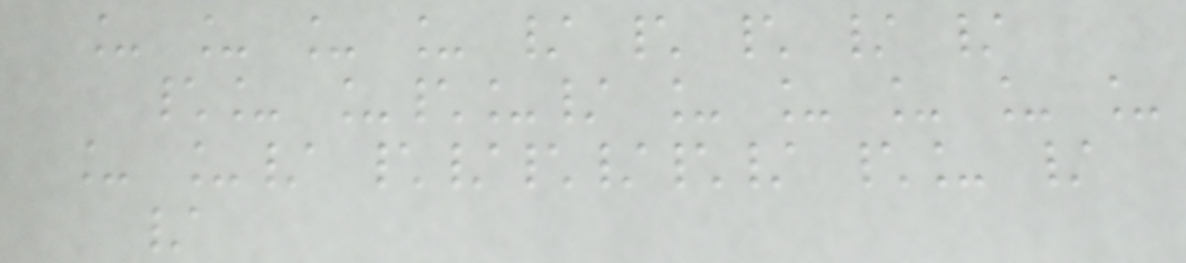_ _ _ _ / \ \ / /
\_ _\_/ _ _ _ _ _
_ _/ \/\/\/ \_ /
/
